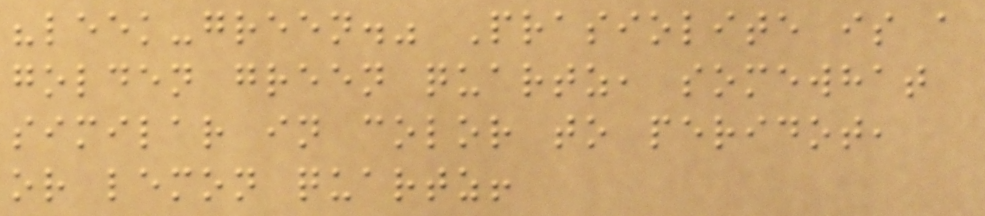"leek-green." Prasiolite is a
golden green quartz, somewhat
similar in color to peridot,
or lemon quartz!
